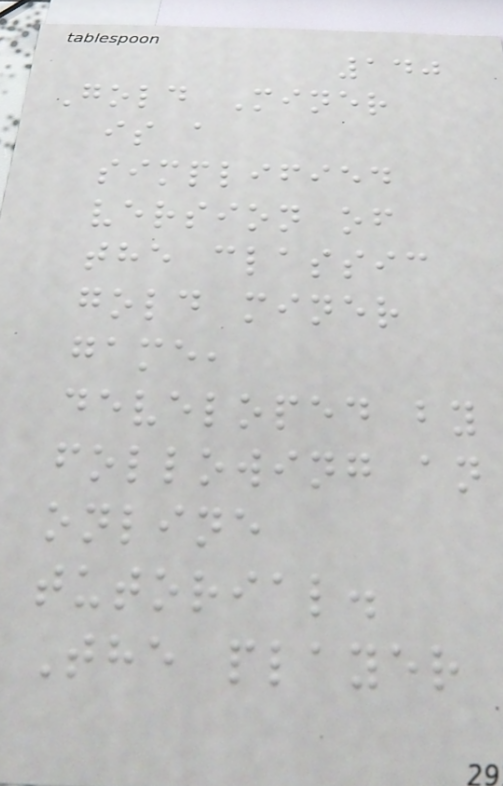140
Gold Miner
is a
simplified
version of
the classic
gold miner
game,
developed by
following an
online
tutorial.
The player
